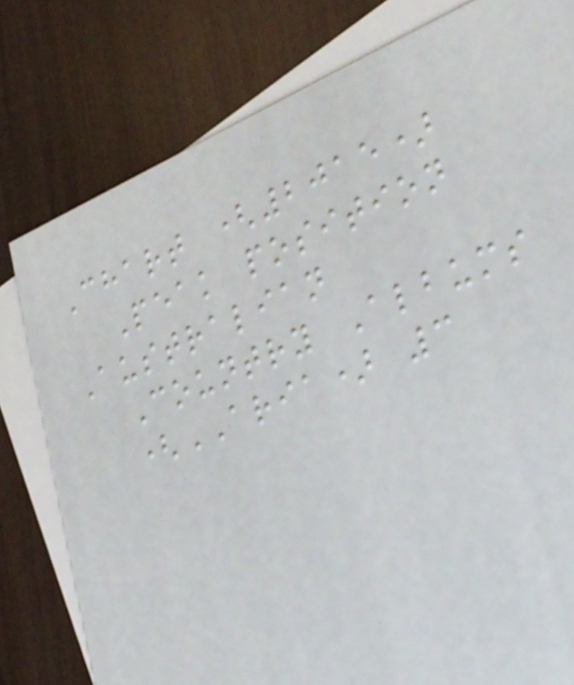Chart (2015)
Peak position
Australian
Country Albums
(ARIA) 3
